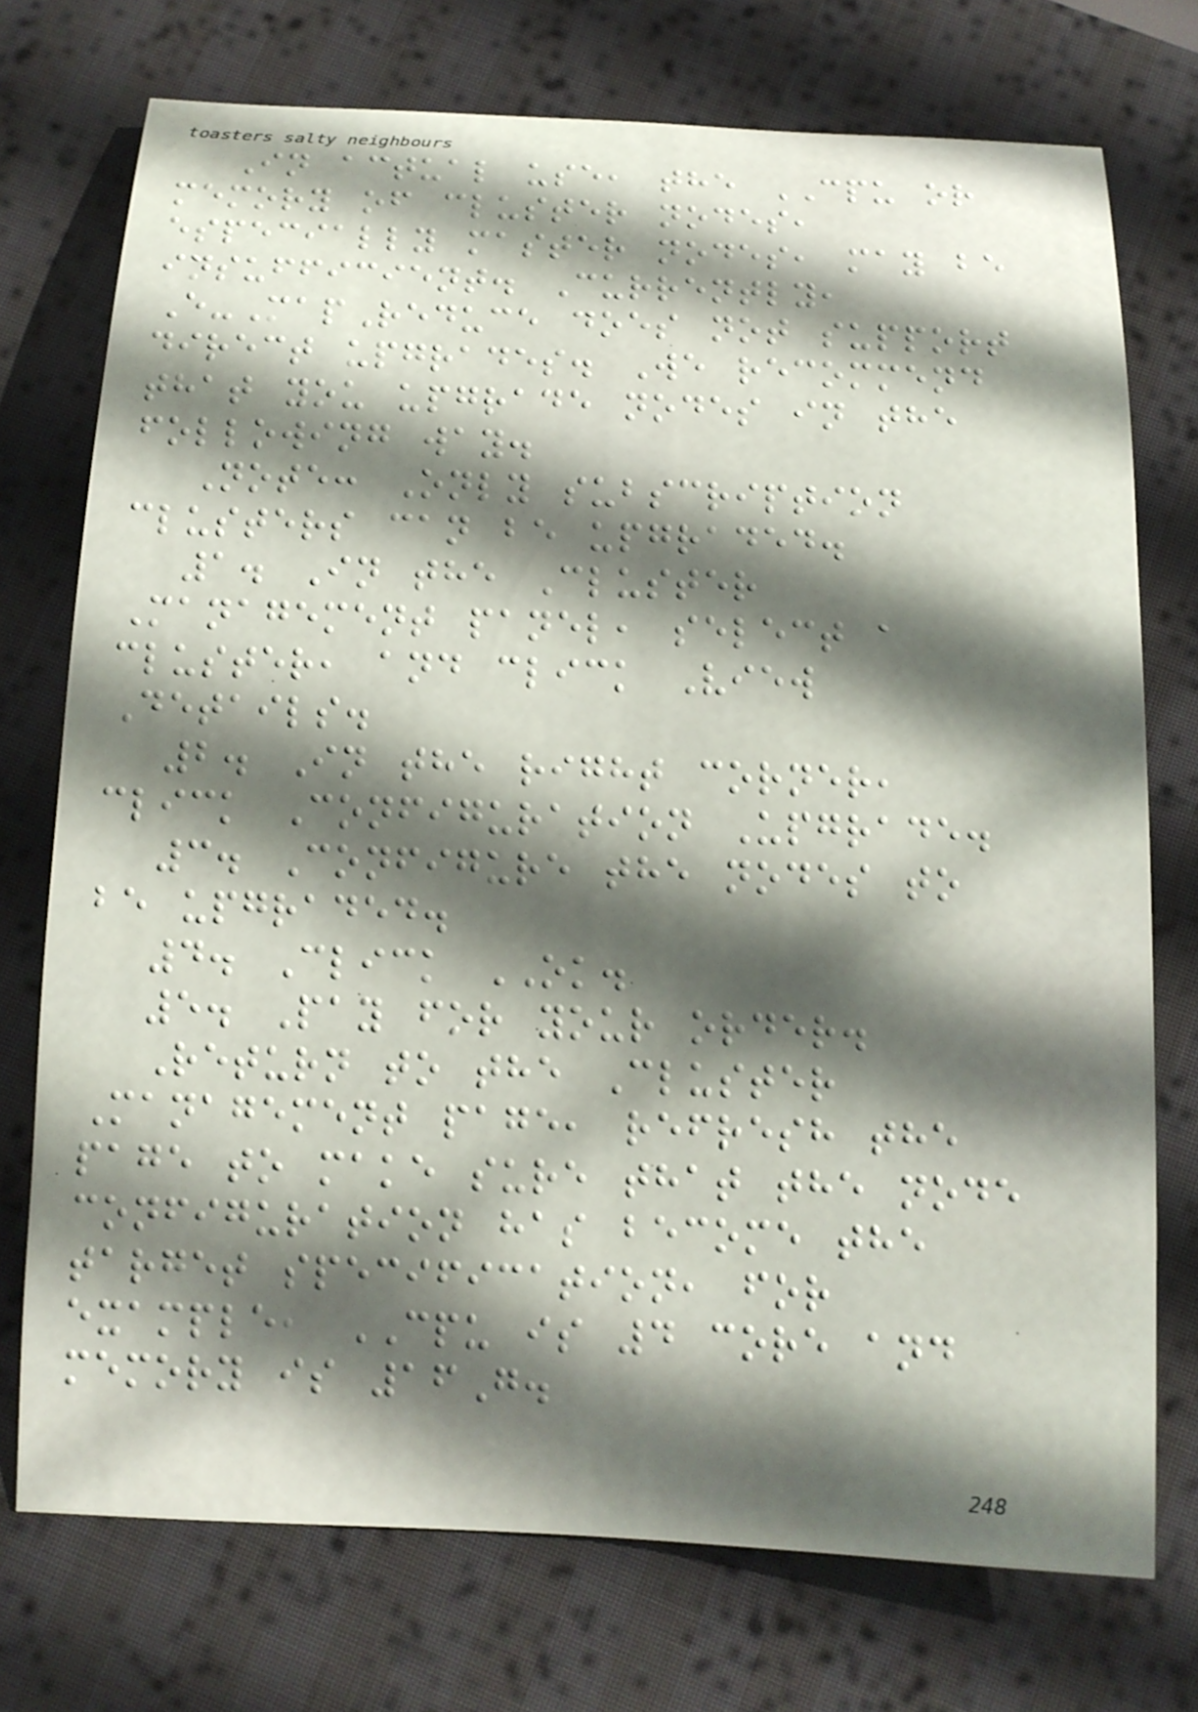In actual use, the CPU or
memory of cluster nodes,
especially master nodes, may be
insufficient. Currently,
E-MapReduce does not support
direct upgrades. We recommend
that you upgrade nodes in the
following way.
Note: Only subscription
clusters can be upgraded.
1. In the Cluster
Management panel, select a
cluster, and click View
Details.
2. In the right corner,
click Configuration Upgrade.
3. Configure the nodes to
be upgraded.
4. Click OK.
5. Pay for your order.
Return to the Cluster
Management page, refresh the
page to make sure that the node
configuration has become the
target specification, for
example, CPU is 4 core and
memory is 16G.
